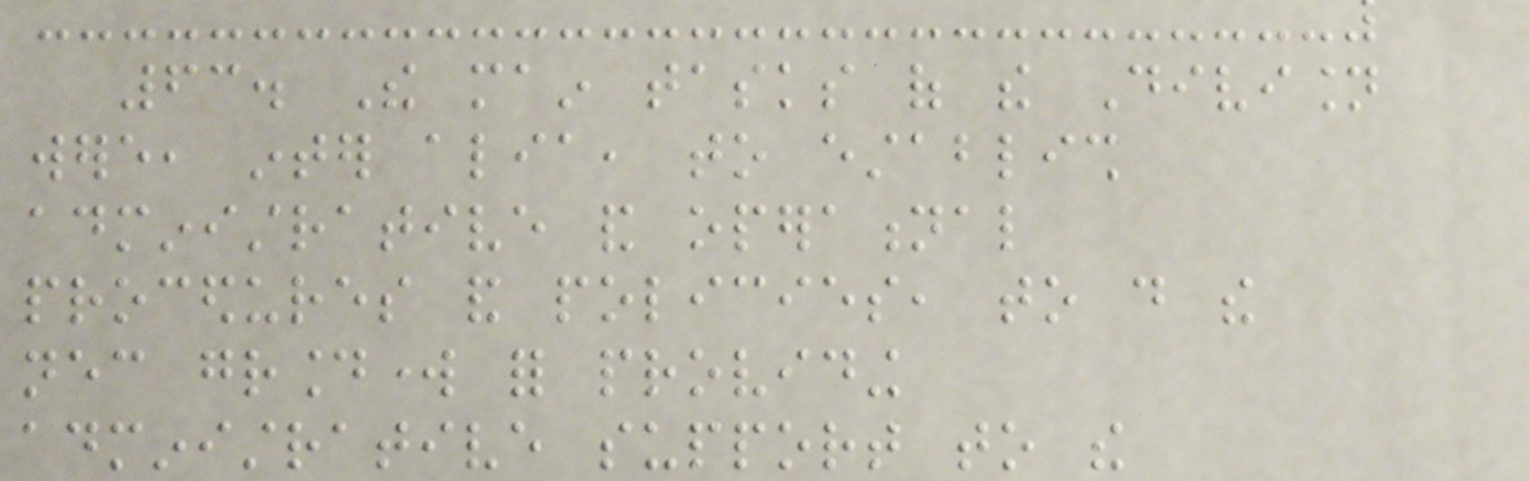63. The main tasks of the Division
were, inter alia, to establish
administrative and operational
procedures and policies, to do the
necessary groundwork for providing
administrative support to the
